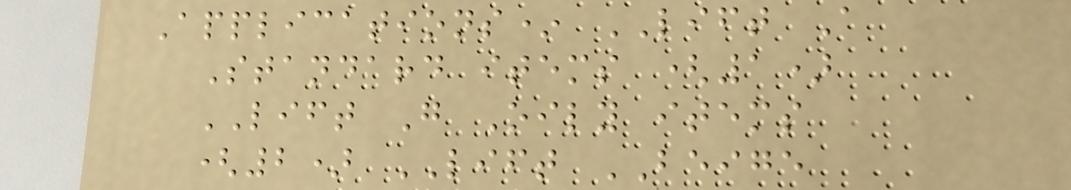Applications* LIFT A
Standard items (1)
LIFT G Oily items
(2) LIFT BEIGE
